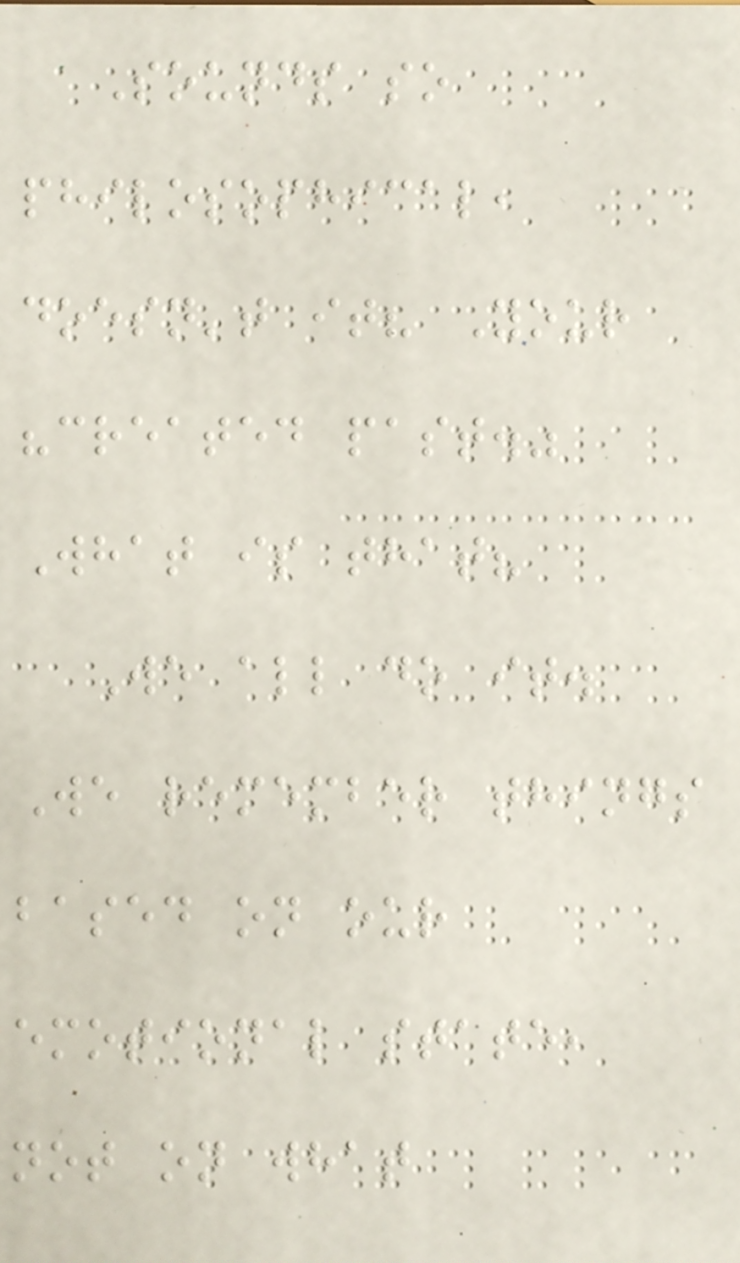Sounds so
philosophical,
doesn't it? Your
"created past."
What is that?
We all do it.
We remember things
based on our
emotional state,
not on what
